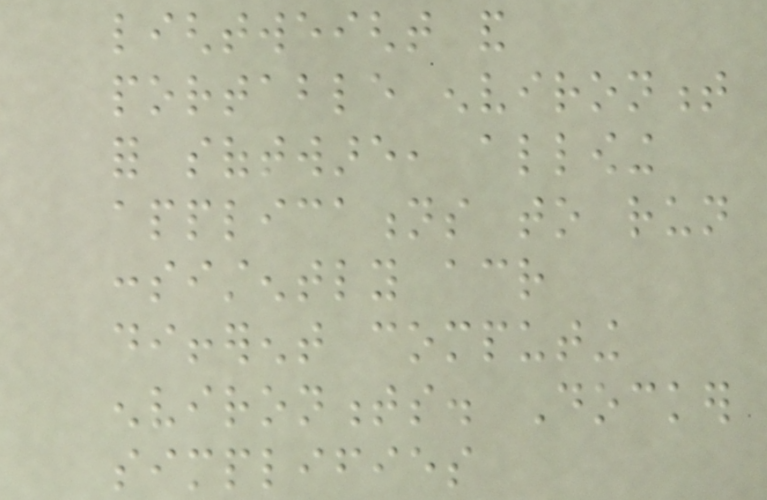lightweight and
portable environment
for software, allowing
applications to run
consistently across
different computing
environments. Docker
simplifies
